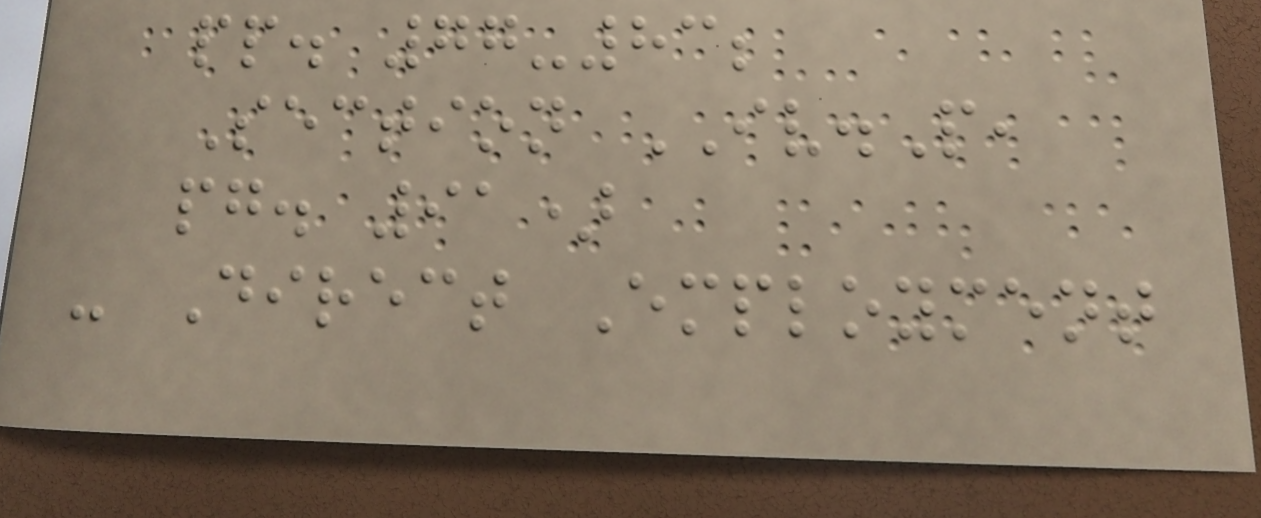pp. 77-83;
Section IV.P,
pg. 91)
- Direct Employment
